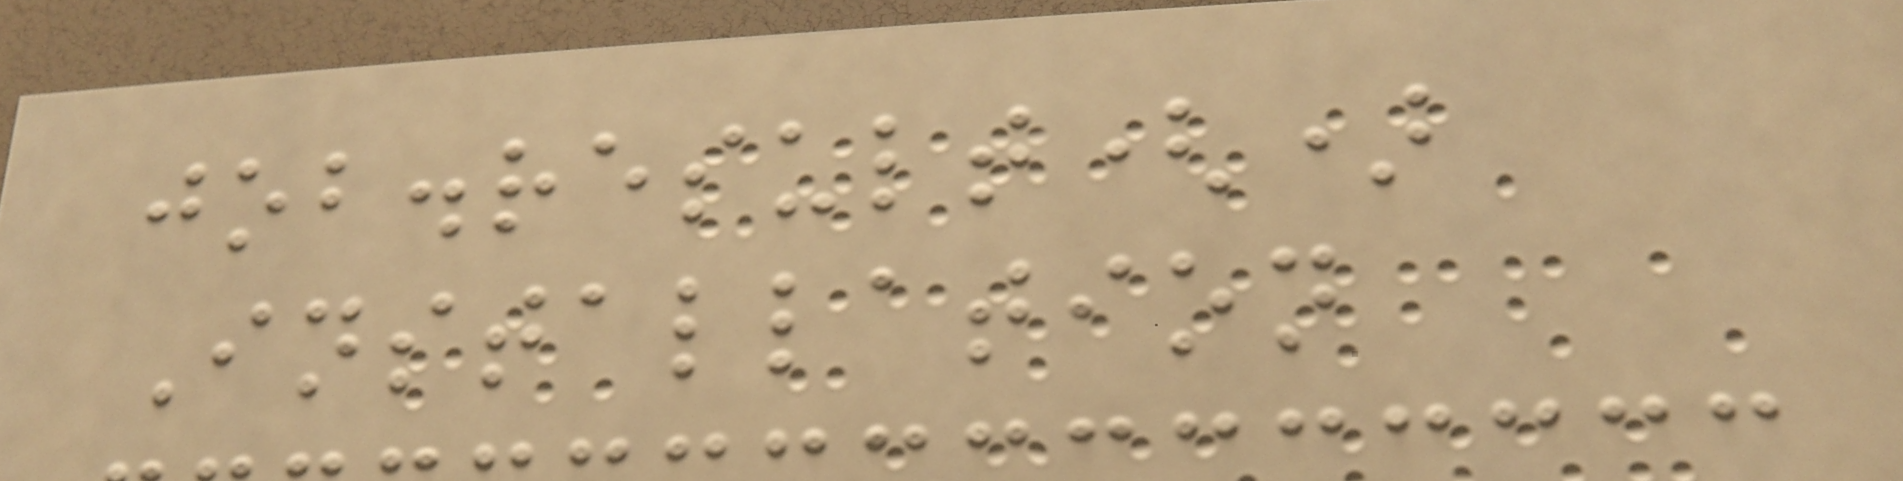job.result()
Installation
